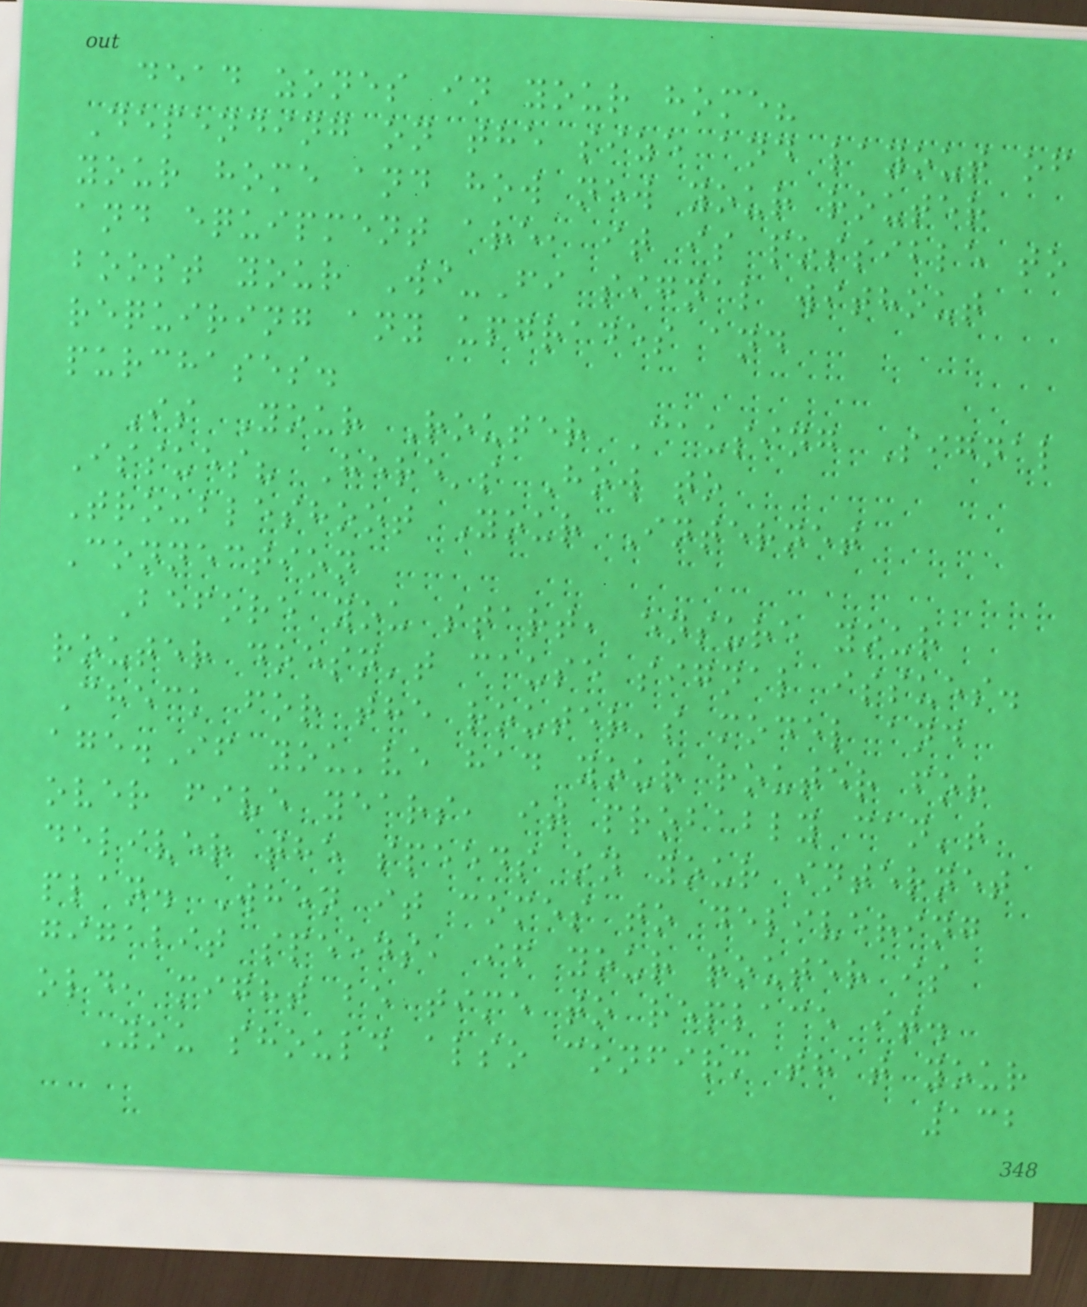dead zones in your home?
Depending on the size and layout of
your home and how new your router
and equipment are, it is possible to
boost your Wi-Fi signal without
requiring any upgrades and
purchases.
Is Your Router Causing Signal
Issues? Here's How to
Troubleshoot Your Internet
Connection
Before you start, ensure your
router doesn't cause signal issues.
Check for the router's model and
age.If you've had your router for
over five years, it probably can't
deliver the speeds on your internet
plan. When it comes to delivering
gigabit speeds, if your router is
old, might be time to replace it.
You should also confirm that your
132
